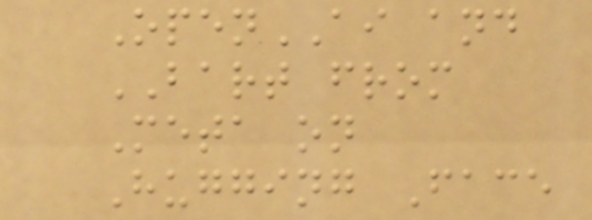OpenAI and
BART from
Meta on
Hugging Face
